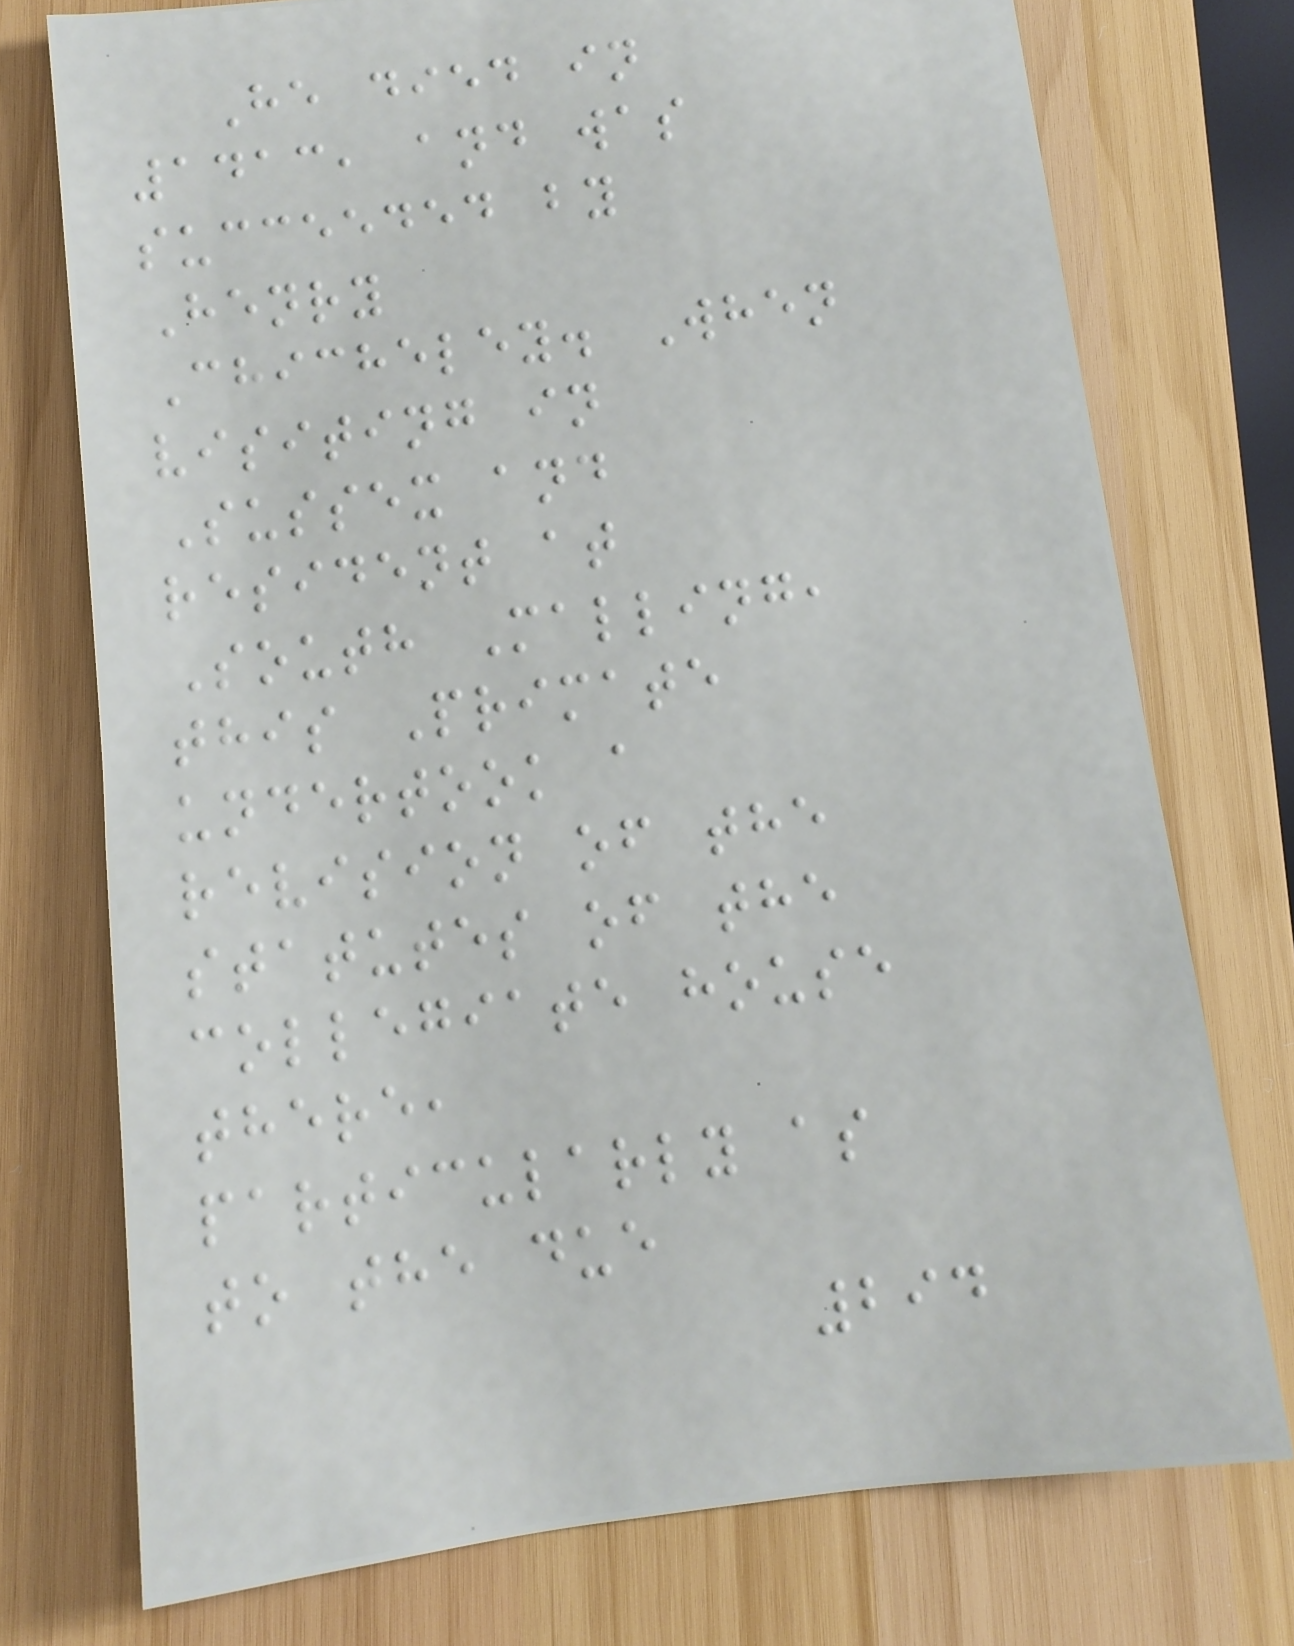He died in
1413, and was
succeeded by
Henry
Chicheley. When
visiting in
Sussex and
resident at
South Malling,
this Primate
undertook a
revision of the
statutes of the
collegiate house
there,
particularly as
to the due
294
